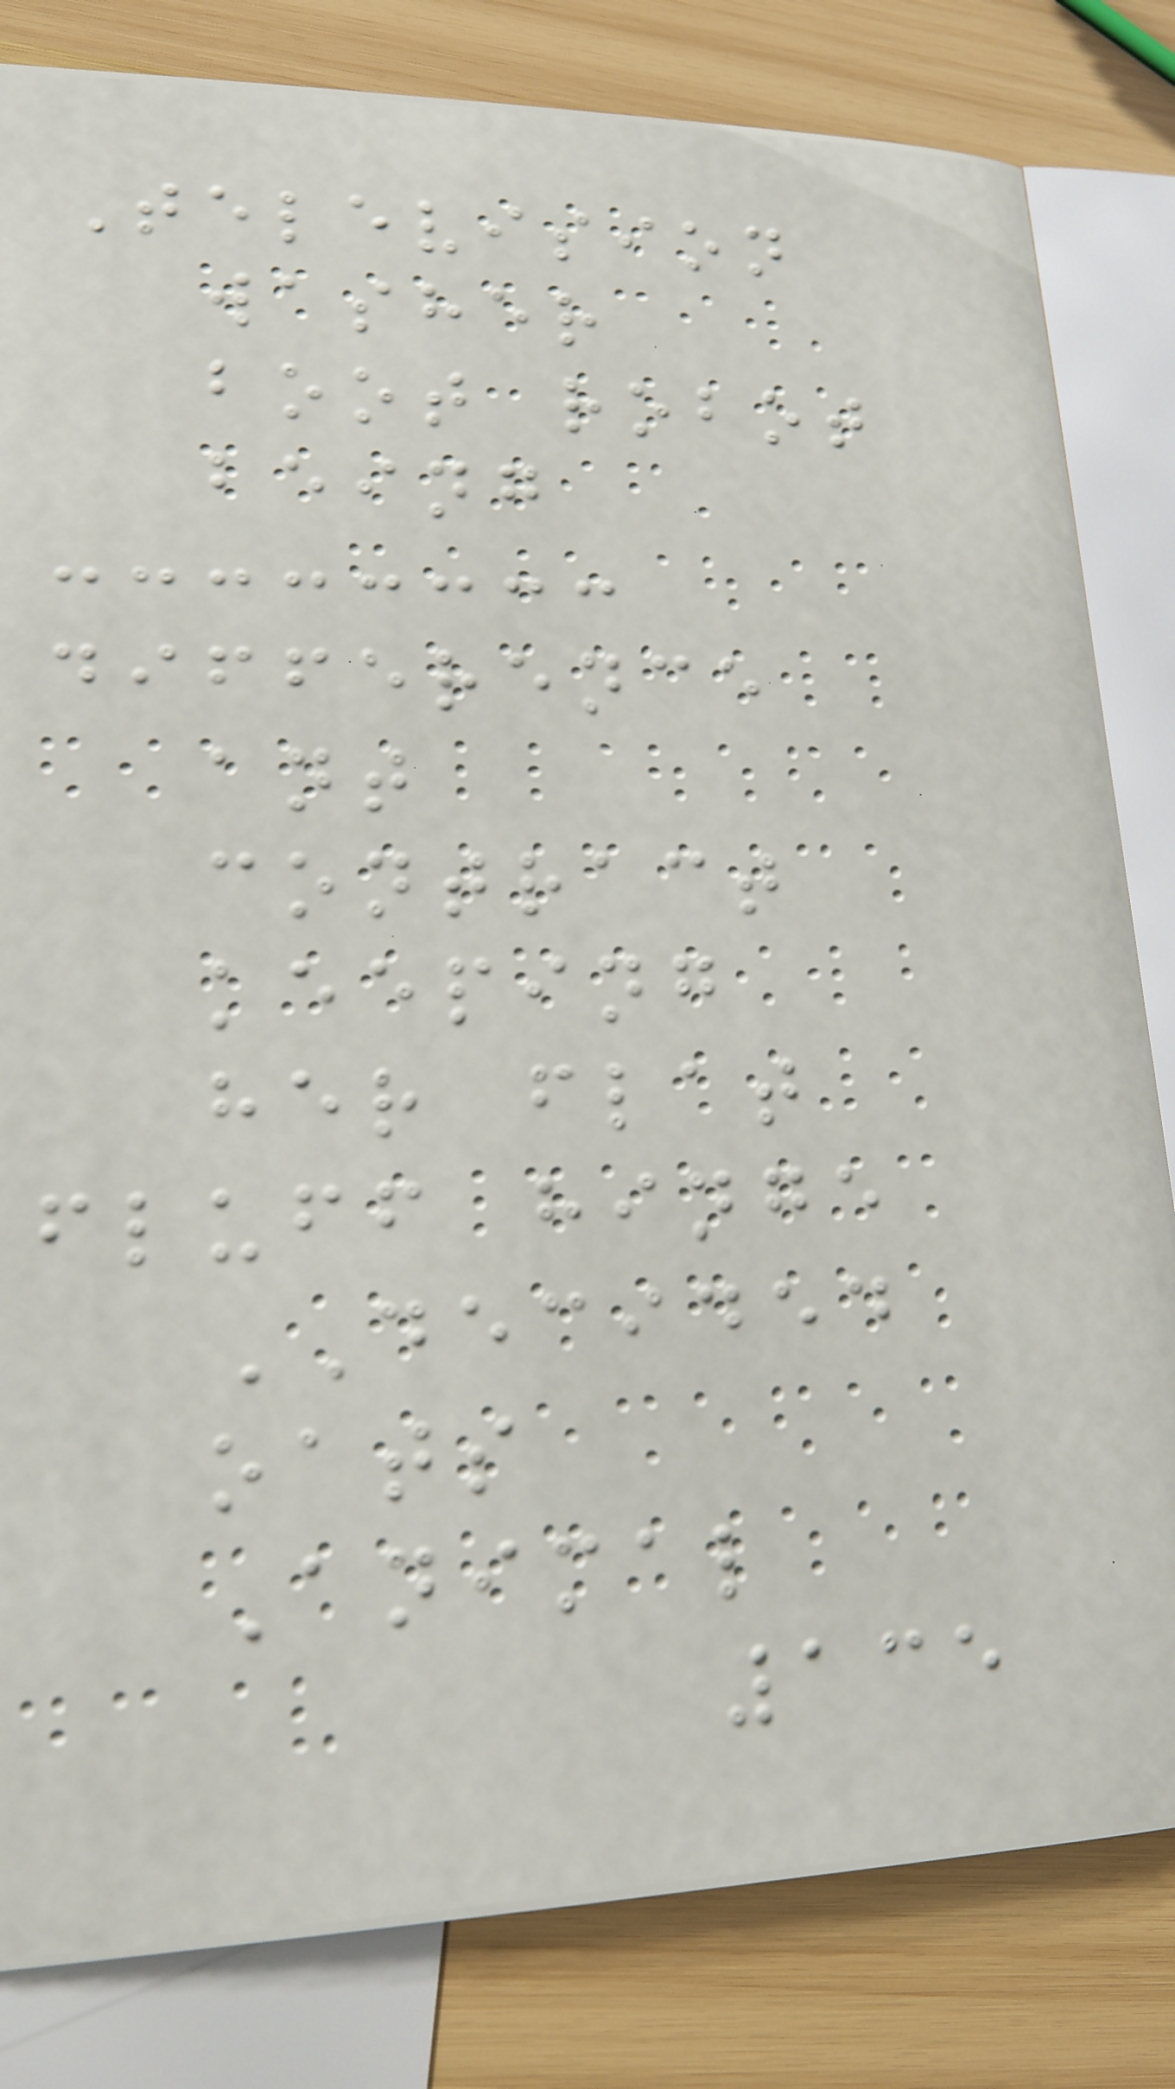Television
washer
boot robot
being
difference
ant
contract
keeping
her flat
fluff hinge
DECIDED
oats
Animal
135
